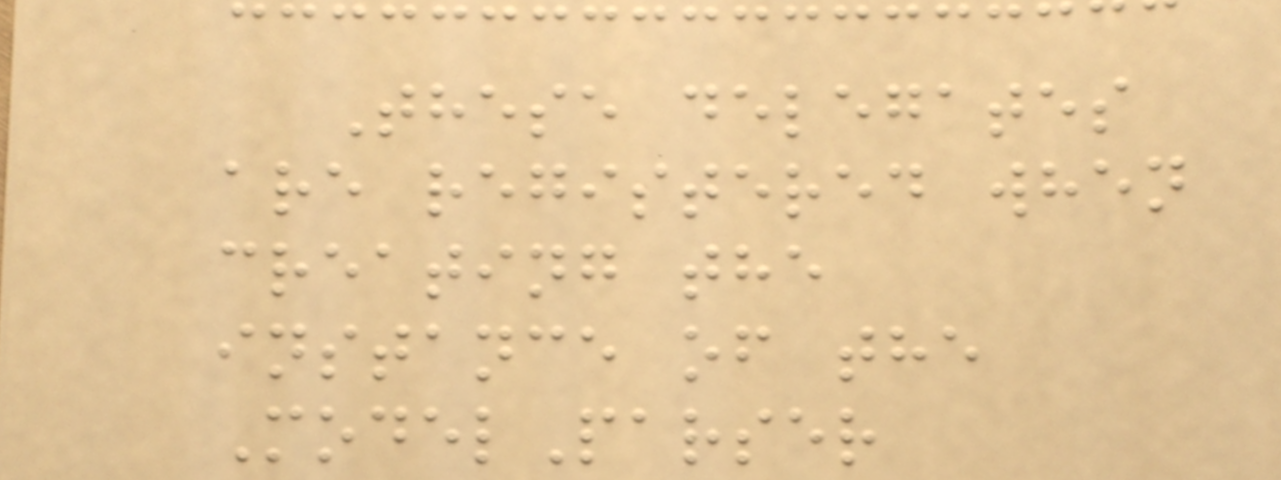These delegates
are registered when
creating the
instance of the
ModelParser
